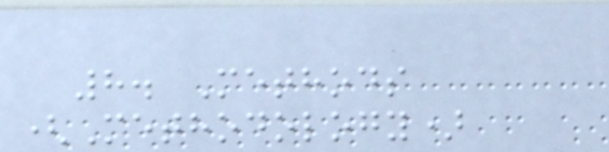8. Methods
(Methodology)
